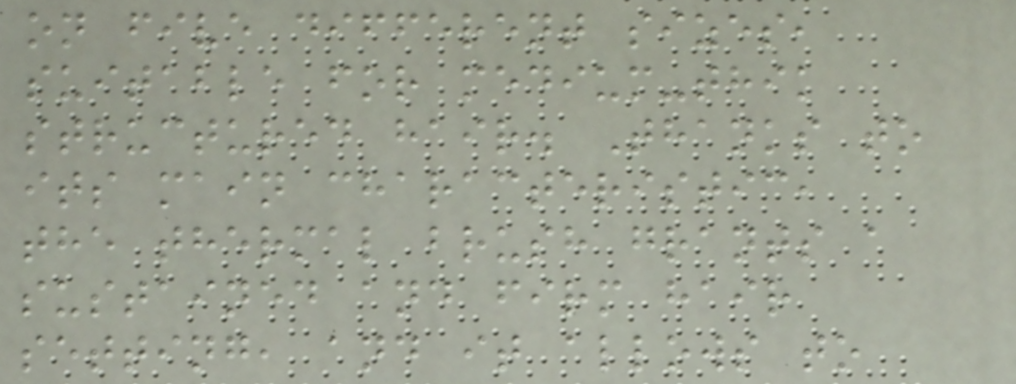on five different sizes,
suitable for medium-thik
structured hair. Thanks to
its main characteristic,
the thermal brush grants a
sustained and firm hair
setting, and it allows to
